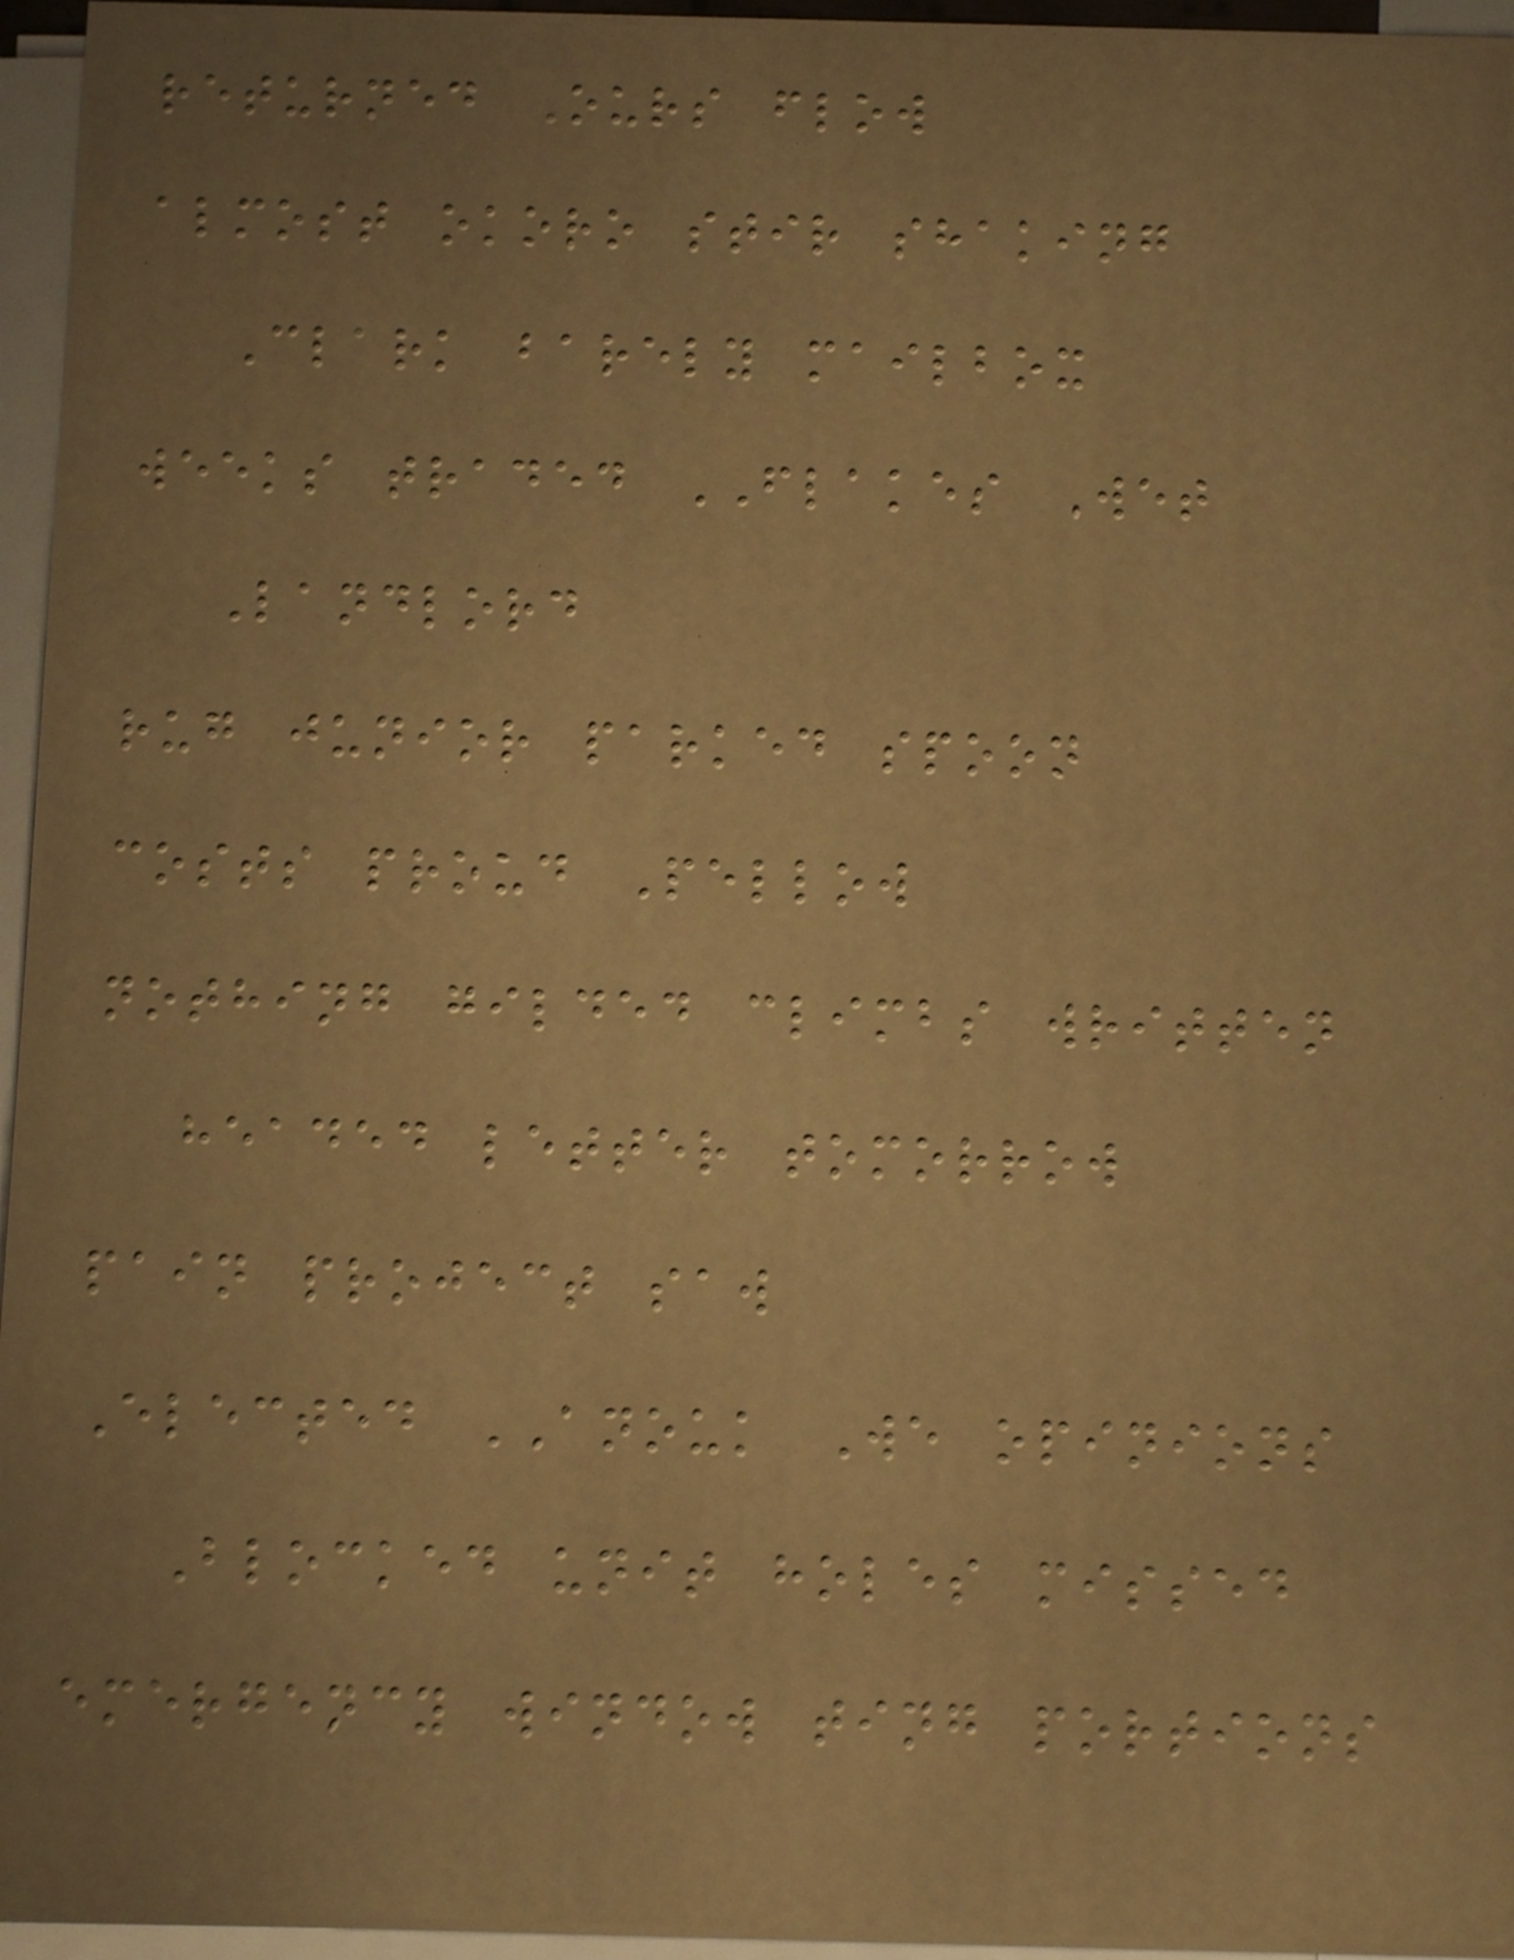returned Ours flow
almost okoro stir shaking
Clark barely mailbox
weeks traded FLAKES Wet
Landlord
rug junior parked spoon
costs proud Pellow
nothing gilded climbs written
headed letter tomorrow
pain project saw
Elected ANOUK We opinions
Blocked unit holes missed
emergency window ting portions
